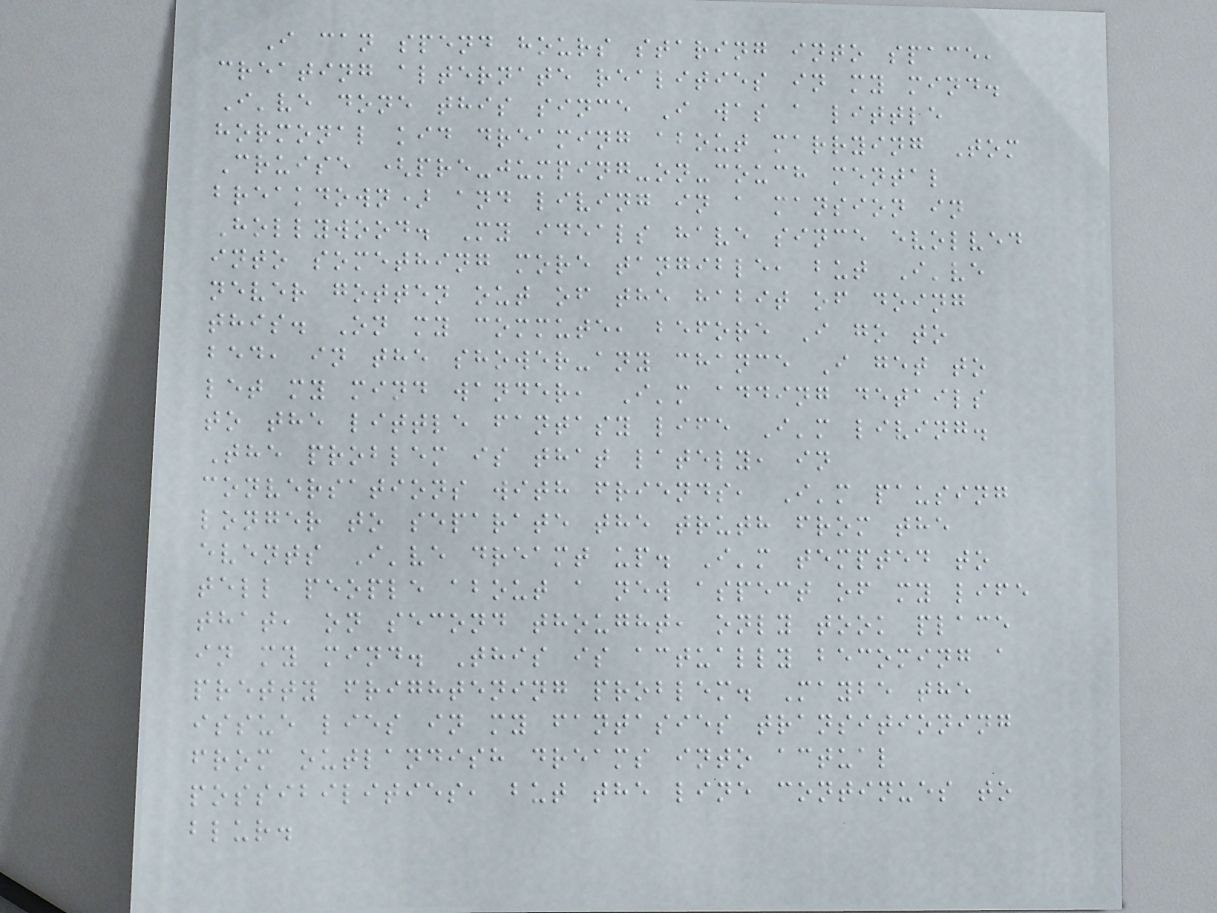I can spend hours staring into space,
creating alternate realities in my mind.
I've done this since I was a little
hormonal kid dreaming about marrying Tom
Cruise (pre-jumping-on-couch mental
breakdown) and living in a mansion in
Hollywood. My ideals have since evolved
into something more tangible, but I've
never gotten out of the habit of doing
this. On my commute, before I go to
bed, in the shower-any chance I get to
let my mind wander, I'm adding details
to the little fantasy life I'm living.
The problem is that lately, in
conversations with friends, I'm pausing
longer to separate the truth from the
events I've dreamt up. I'm tempted to
tell people about a new aspect of my life
that, on second thought, only took place
in my mind. This is actually becoming a
pretty frightening problem. Maybe the
issue lies in my fantasies transitioning
from outlandish dreams into actual
possibilities, but the line continues to
blur.
